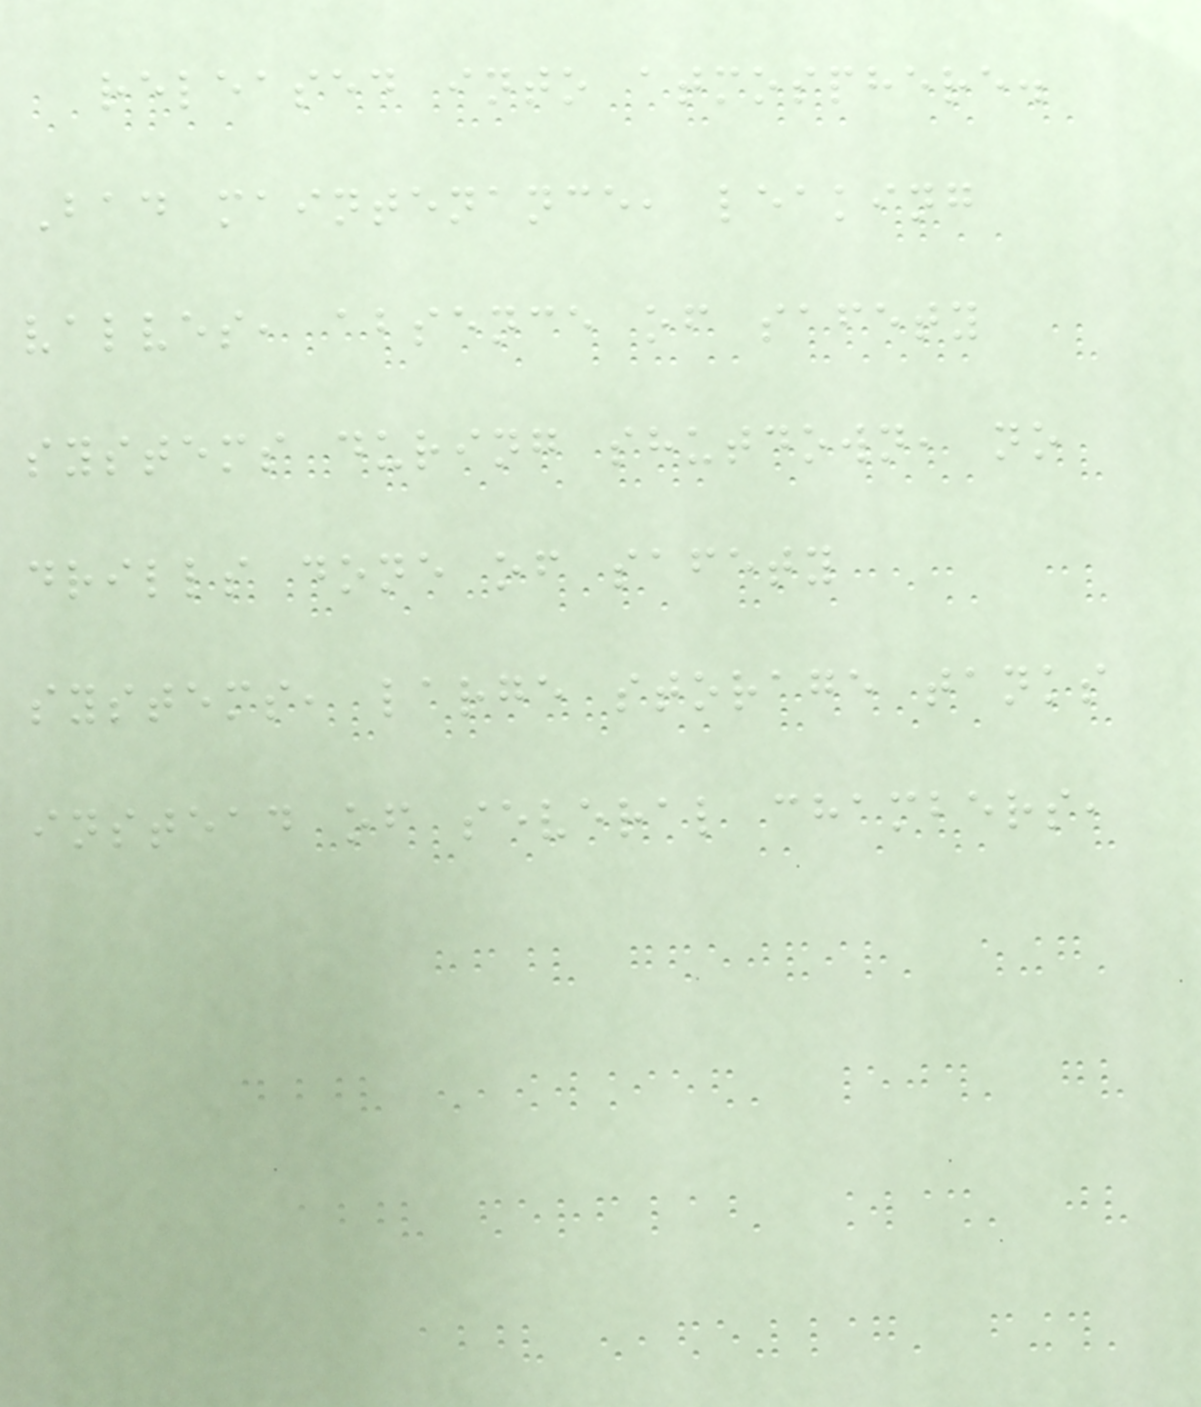released into atmosphere.
Bad maintenance, leaking
valves, absence of safety
systems during shutdown, no
drills done of safety
systems, large storage tanks
instead of several chambers,
